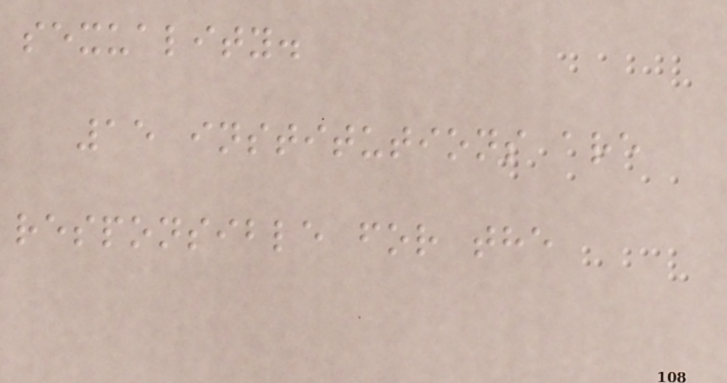sexuality.
15 institutions are
responsible for the
